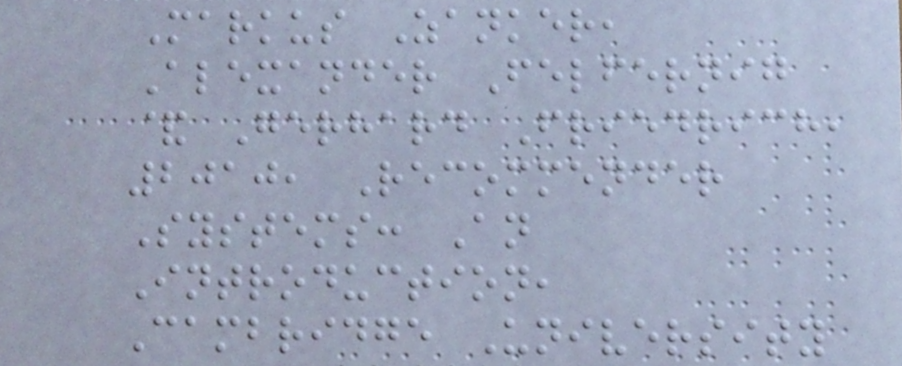Markus Zanker,
Alexander Felfernig
& Gerhard Friedrich,
2010, Recommender
Systems: An
Introduction,
Cambridge University
